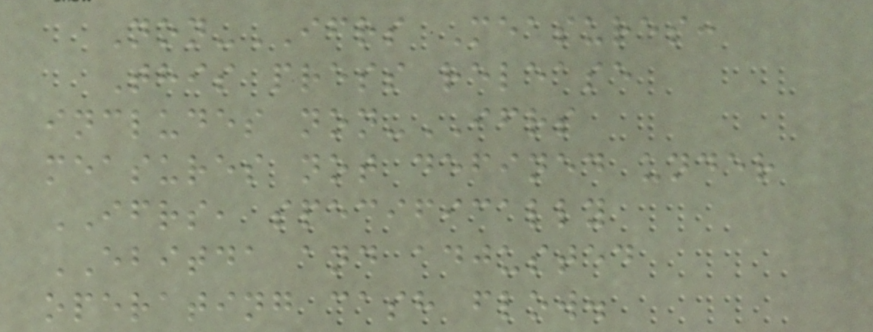Non-IFRS Measures:
This press release
includes non-IFRS
measures not defined under
IFRS, specifically
EBITDA and adjusted
operating cash flow.
